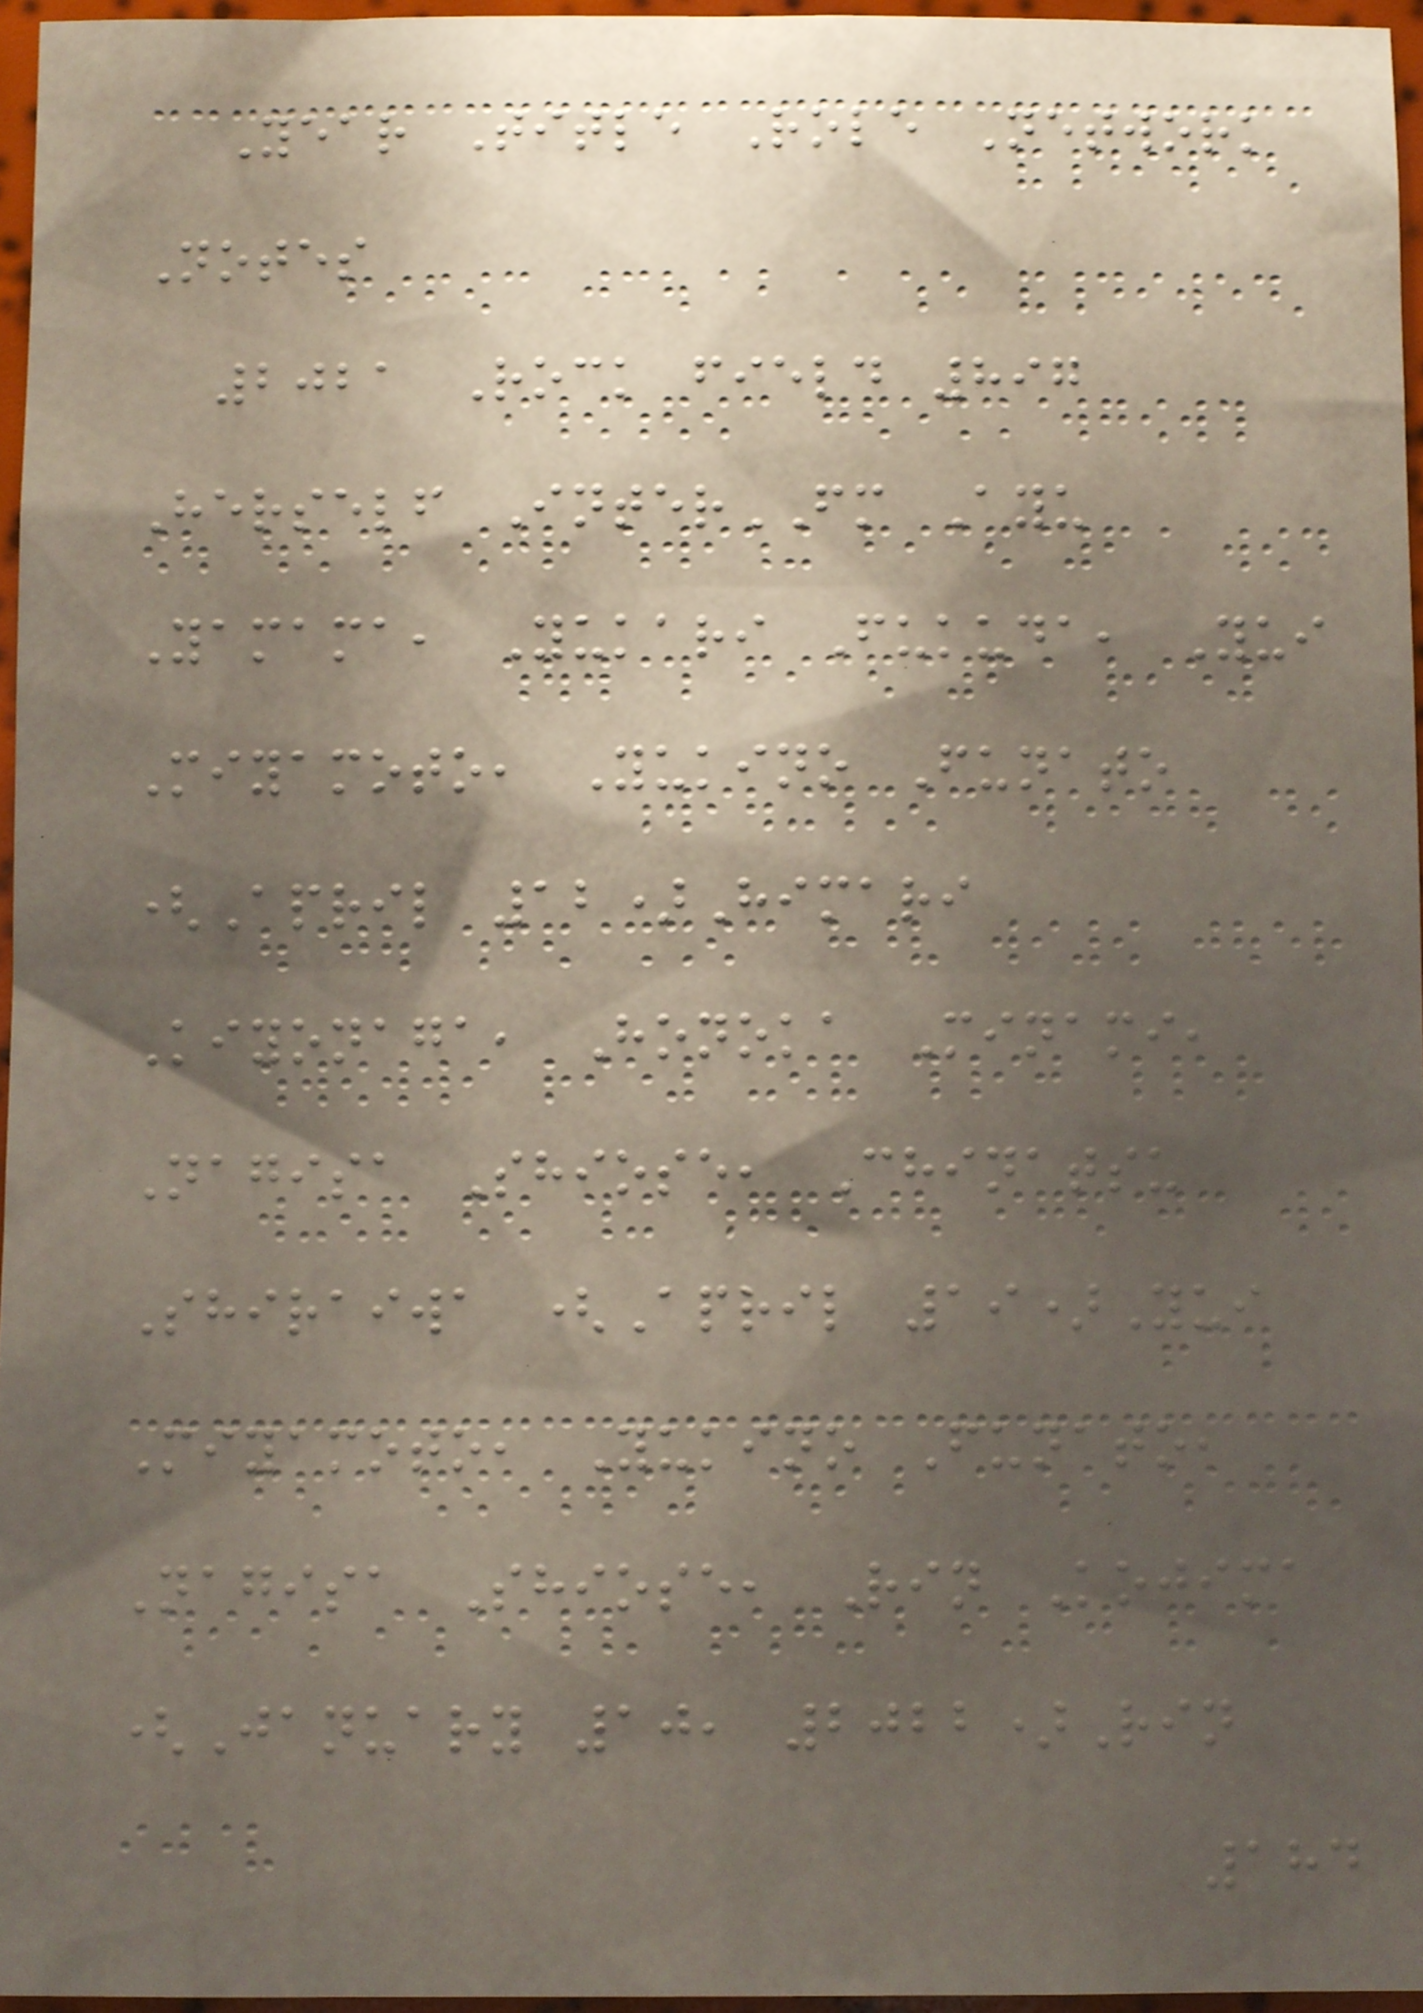Year Title Role Network
Notes
2021 Rock field 897
Herself InterFM Ayu
Yamama, Yukari Fukuda, Yui
Miyamoto, Yukino Funato
(April 12)Himari
Kiyonaga, Honoka Minami,
Nagisa Shiose, Chinatsu
Shiraiwa (April 19)Yui
Miyamoto, Yukino Funato,
Nagisa Shiose, Rin Kojima
(January 10, 2022)Rin
184
